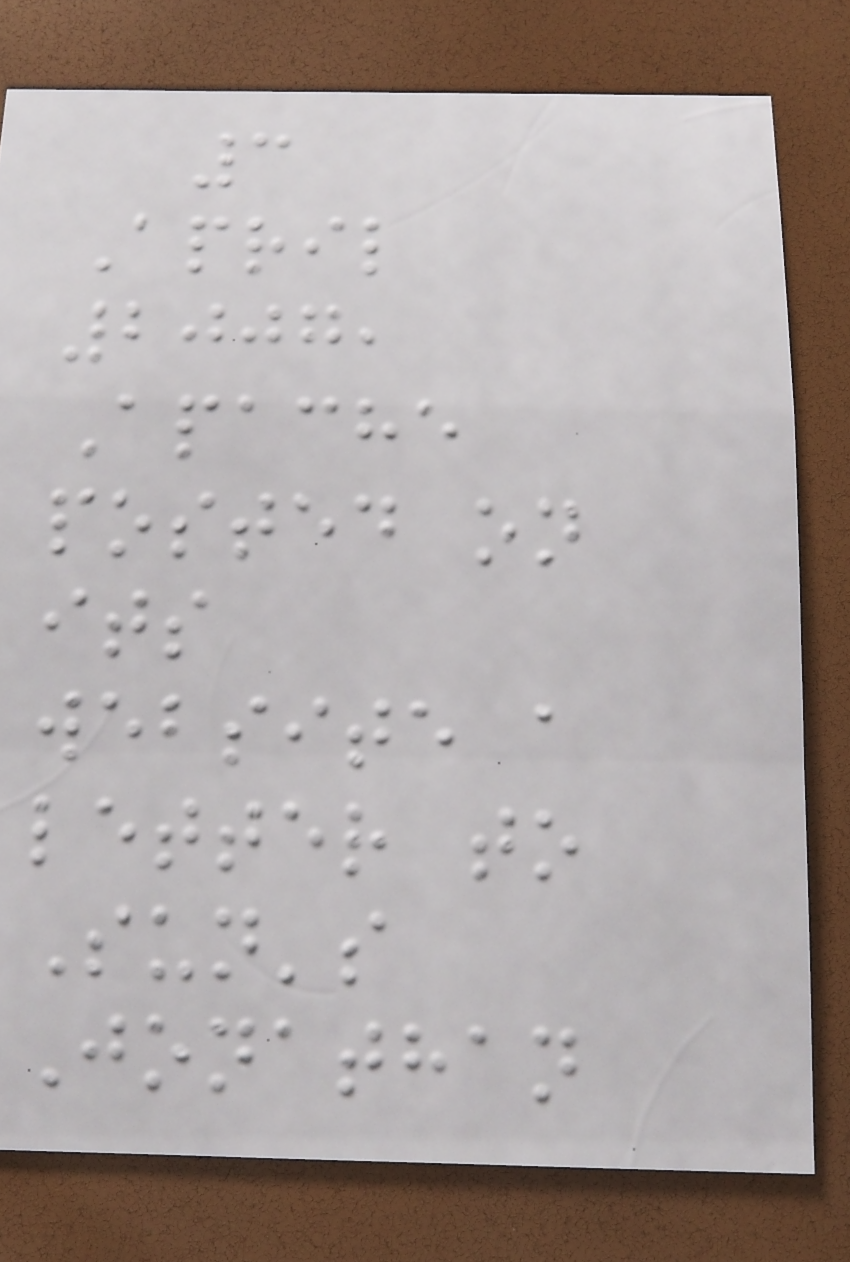3
April
2007,
Apache
posted on
its
website a
letter to
Sun's
Jonathan
